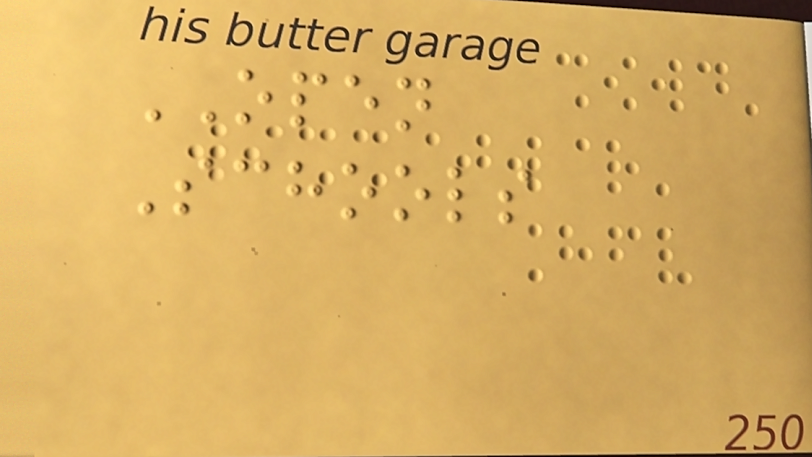OPEN
Schools
